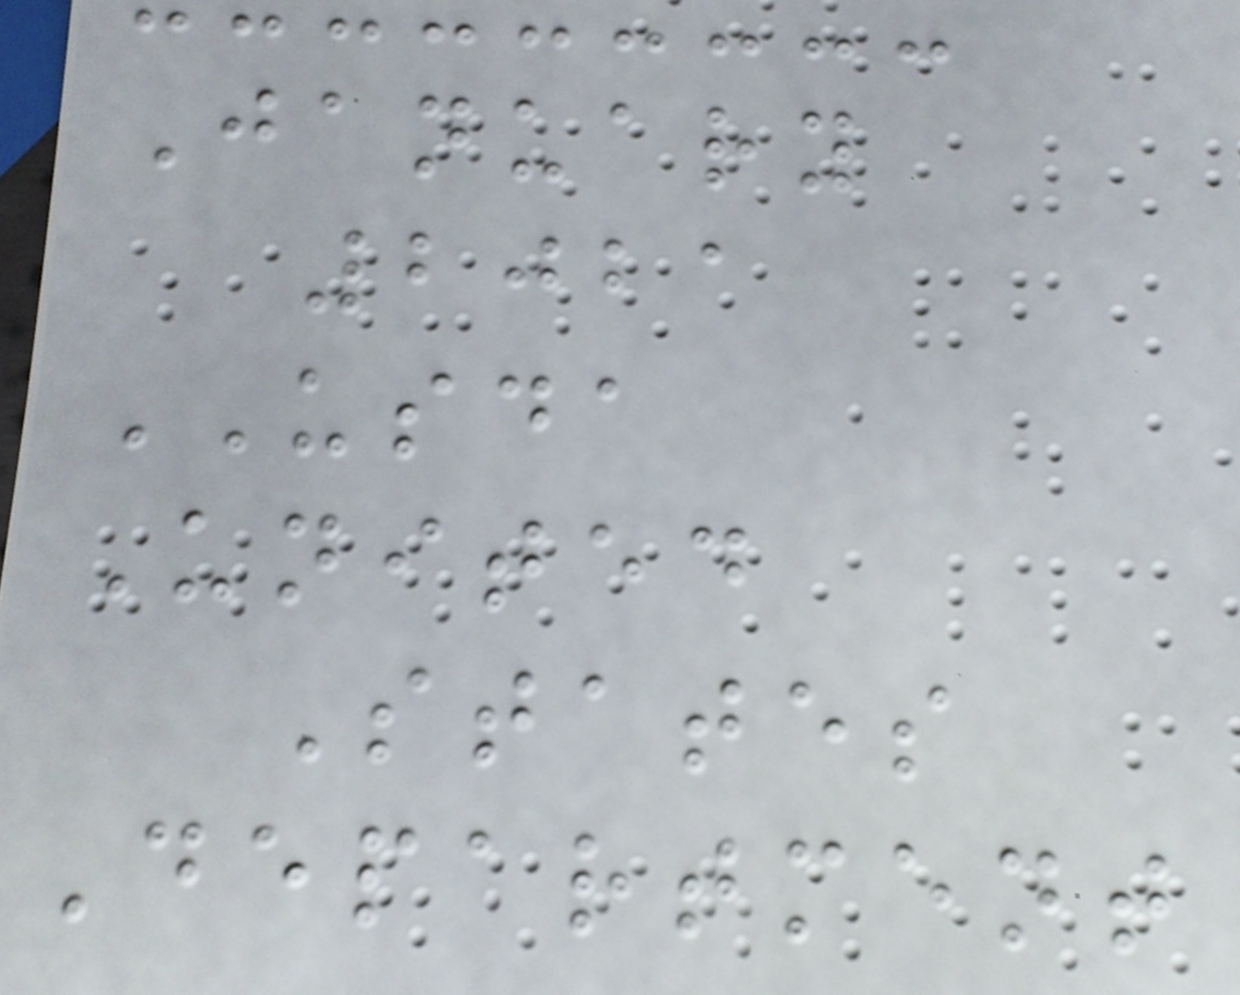January
2021
USDA
United
States
Department
